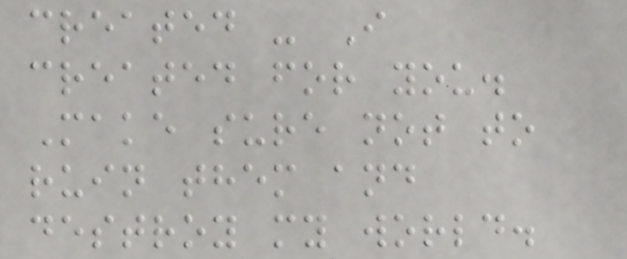created - I
created for you.
Make sure not to
ruin them and
destroy my world.
